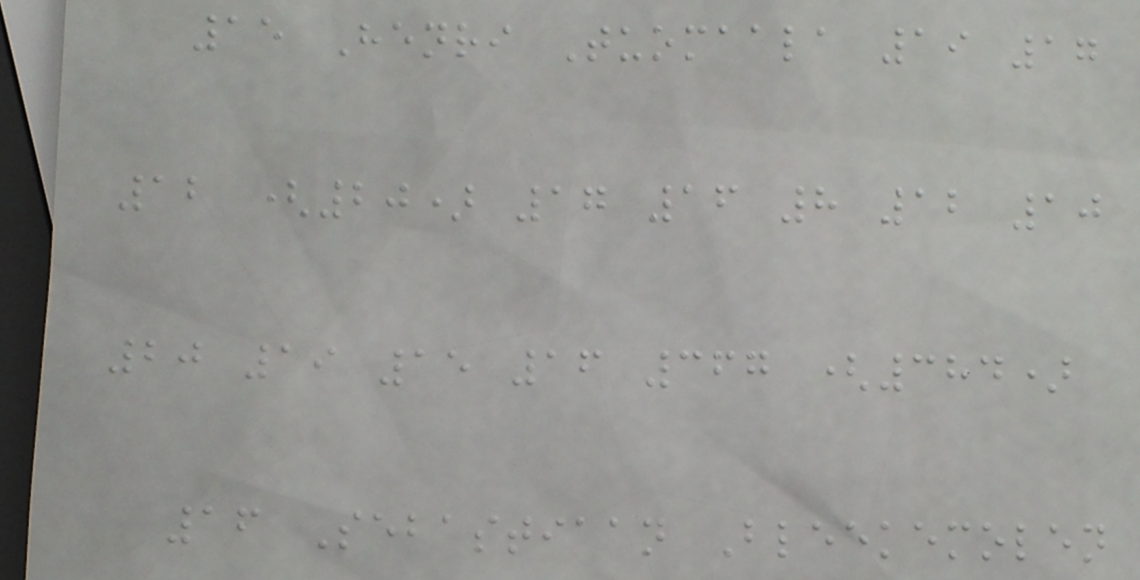15 Henri Tuomaala 19 17
12 (20) 17 16 8 12 10
20 19 15 16 367 (384)
16 Sebastiaan Bleekemolen
